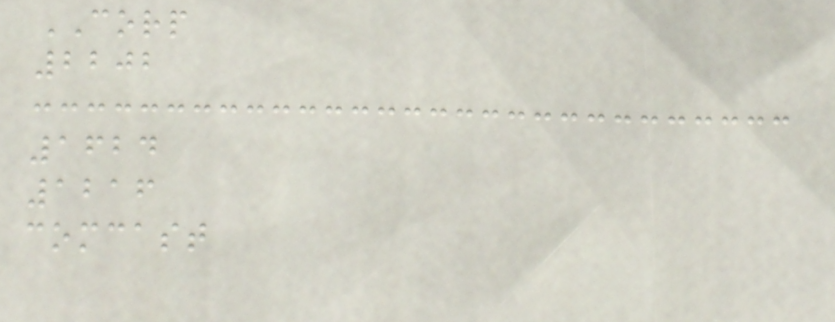CORP
2202
1624
1216
comcast
